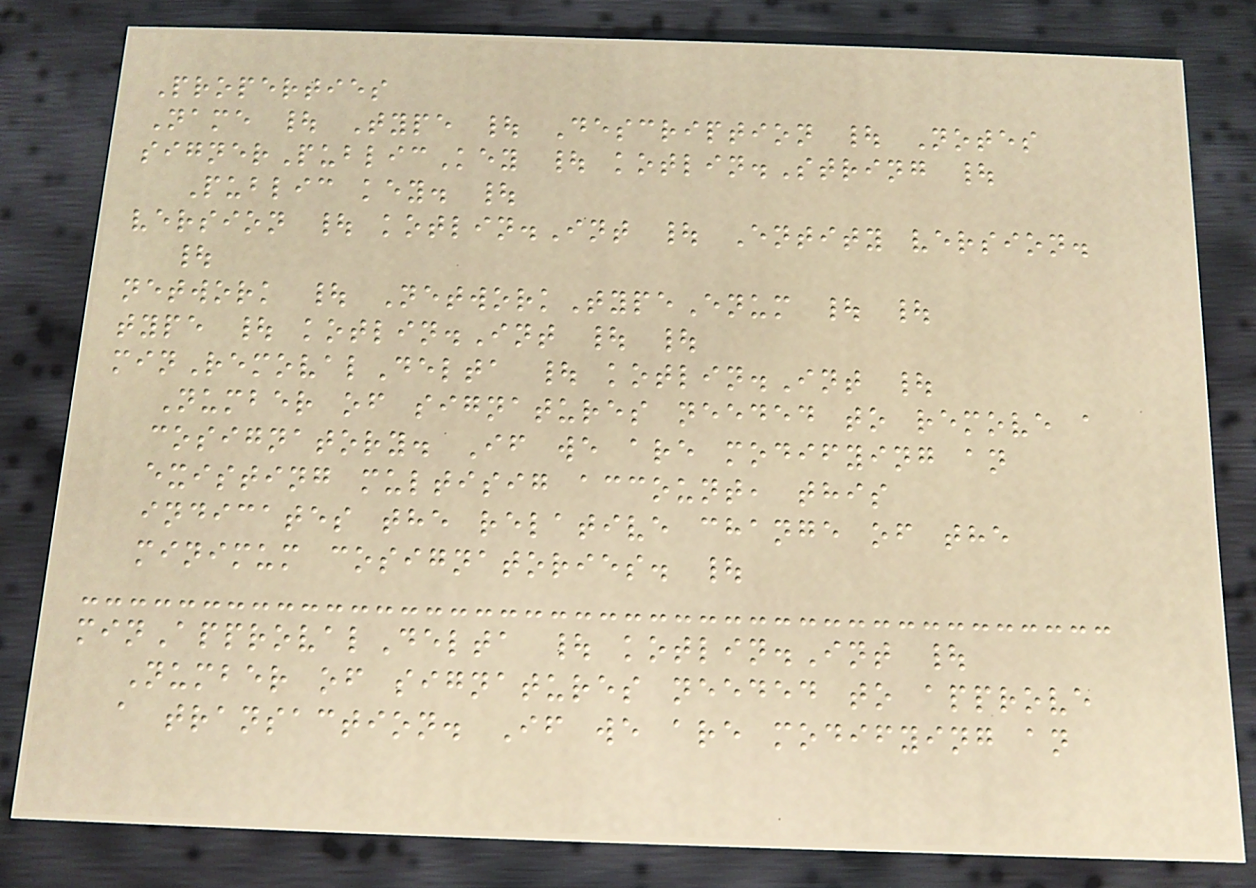Properties
Name | Type | Description | Notes
signerPublicKey | kotlin.String |
Public key. |
version | kotlin.Int | Entity version.
|
network | NetworkTypeEnum | |
type | kotlin.Int | |
minRemovalDelta | kotlin.Int |
Number of signatures needed to remove a
cosignatory. If we are modifying an
existing multisig account, this
indicates the relative change of the
minimum cosignatories. |
minApprovalDelta | kotlin.Int |
Number of signatures needed to approve
a transaction. If we are modifying an
